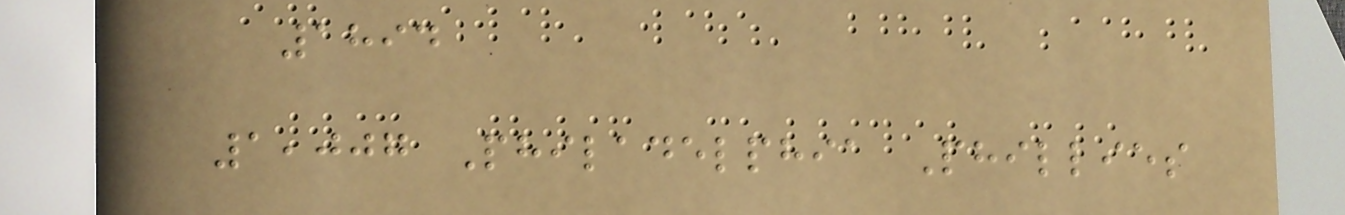1894
1,007 Philadelphia Phillies
